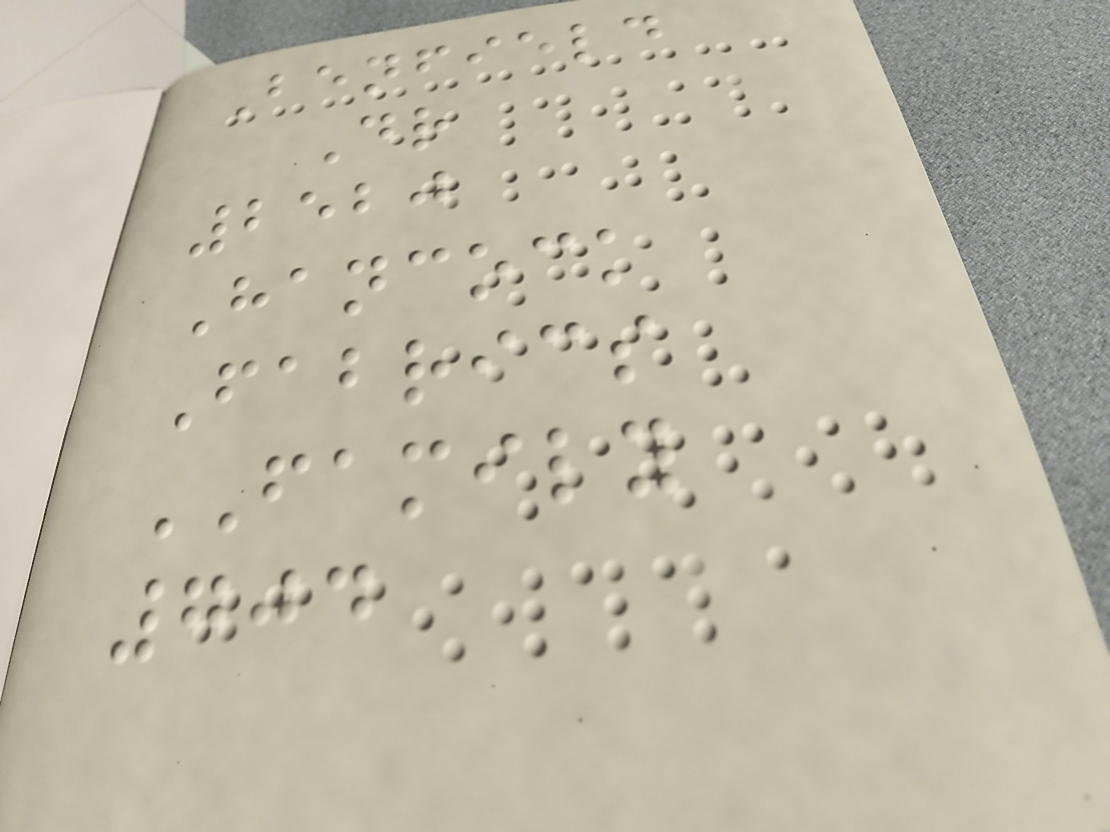Benfield
Dr
2520
Hancock
Fabrics
FAMILY
704
